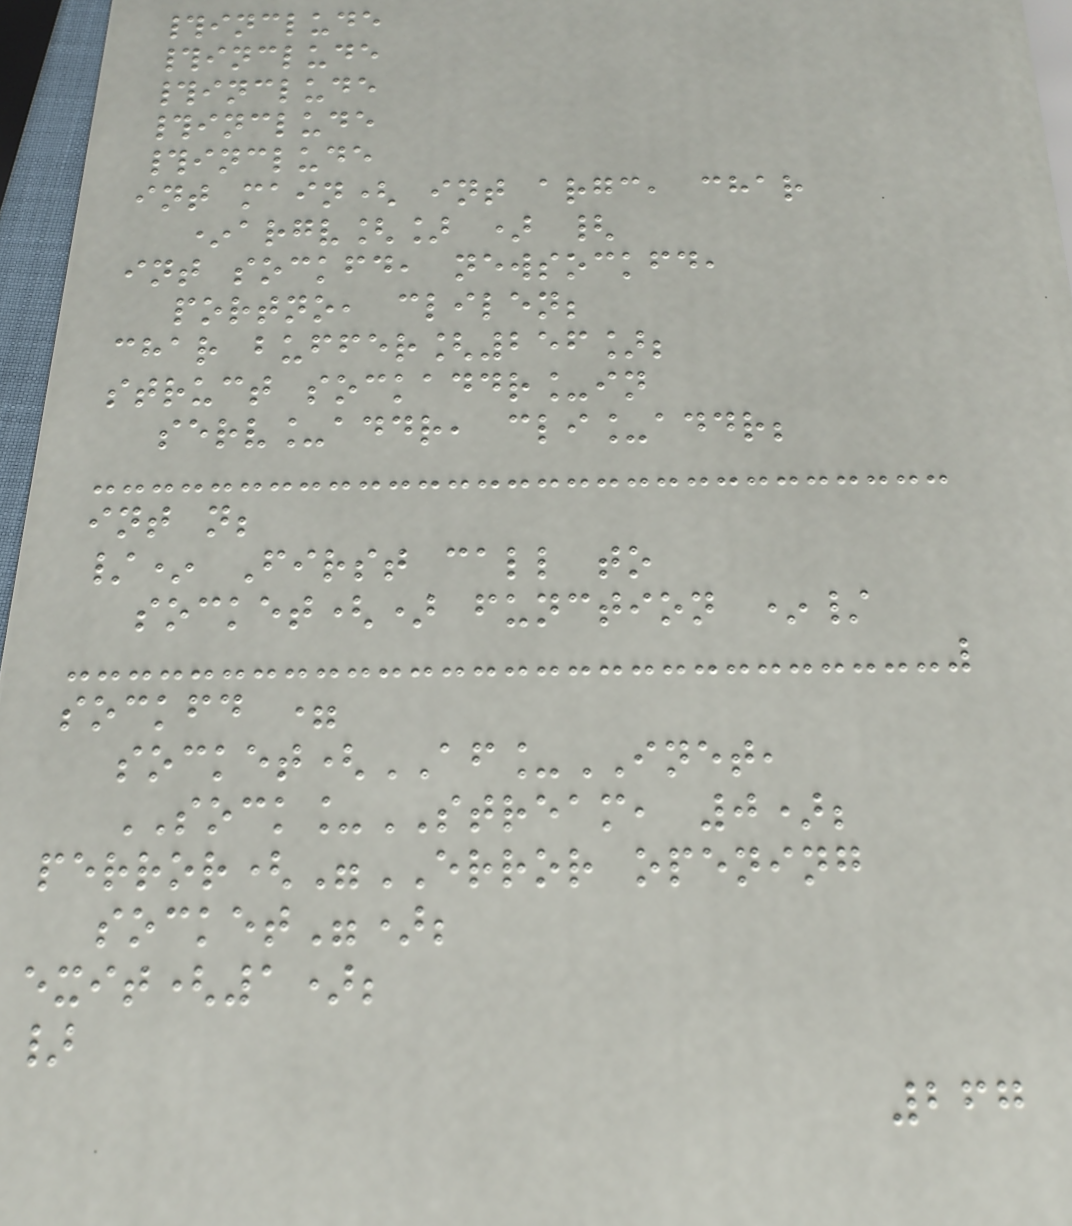#include
#include
#include
#include
#include
int main( int argc, char
*argv[] ) {
int sockfd, newsockfd,
portno, clilen;
char buffer[256];
struct sockaddr_in
serv_addr, cli_addr;
int n;
/* First call to
socket() function */
sockfd =
socket(AF_INET,
SOCK_STREAM, 0);
perror("ERROR opening
socket");
exit(1);
}
267
